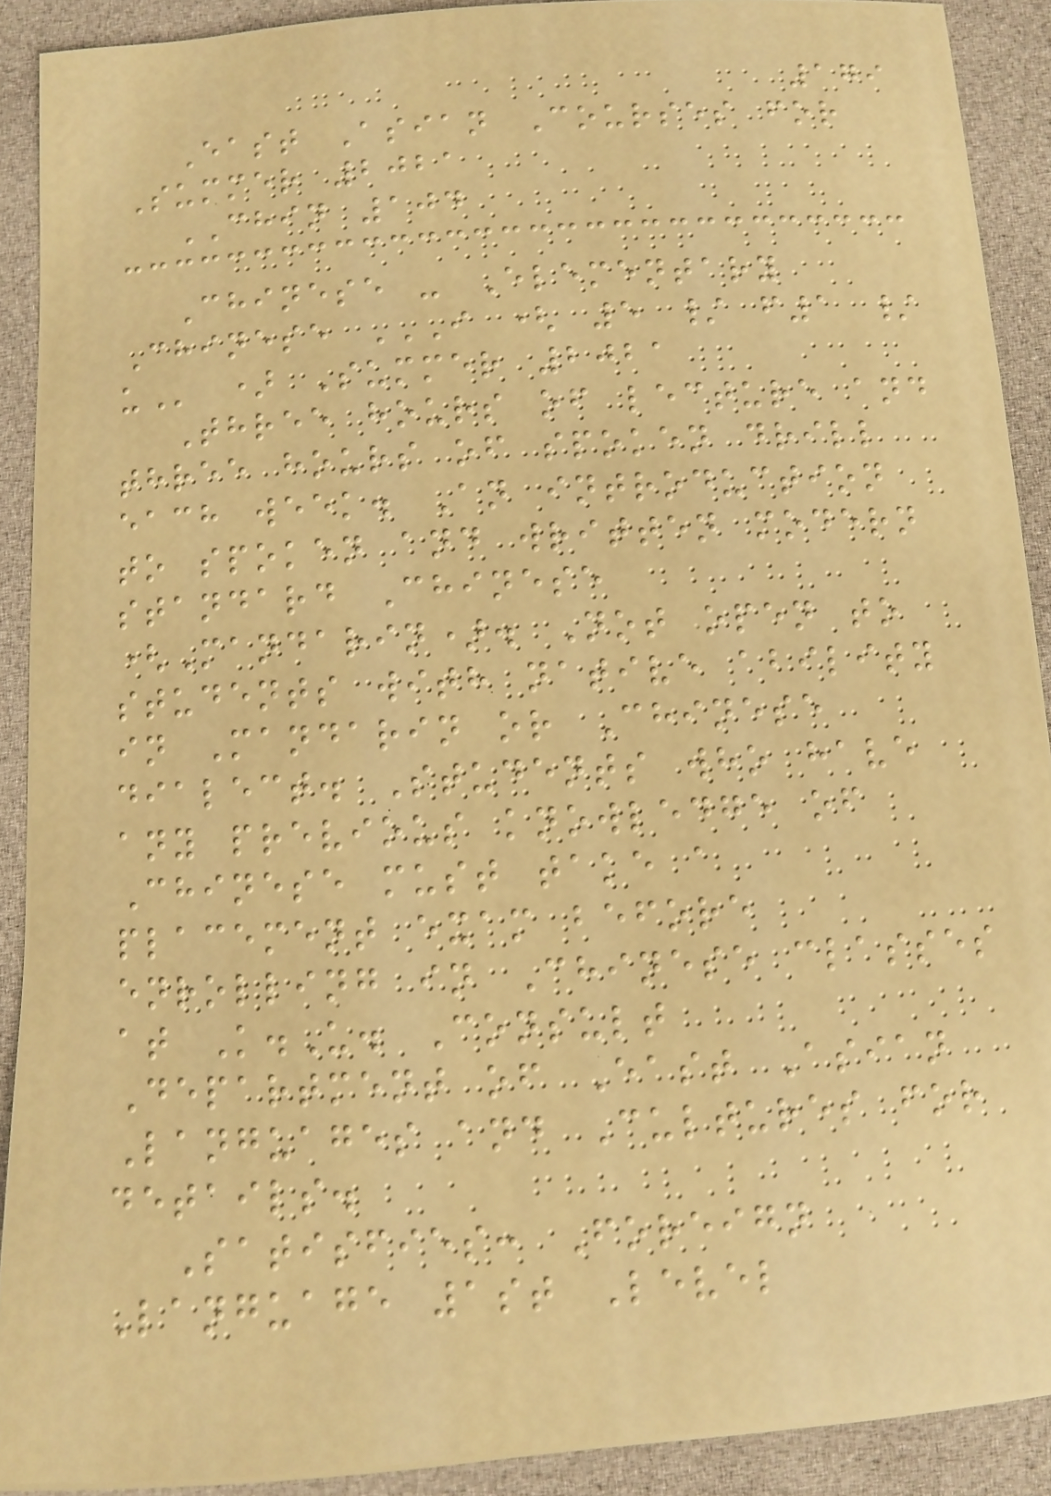179
East Asian Courses for
Summer 2021
CHIN 104
Chinese - Elementary
Chinese I ( 5 / F1 /
U ) Summer 2021
Three hours of lecture and
three hours of spoken drill
each week. An introduction
to spoken and written modern
standard Chinese
(Mandarin). Not open to
students with native ability
in Mandarin or Chinese
dialect. Students who have
any previous knowledge of
Chinese must take a
placement exam before
enrolling in Chinese classes
at K.U. Consult
Department of East Asian
Languages and Cultures for
details.
Satisfies: Foreign
Language 1st Level
